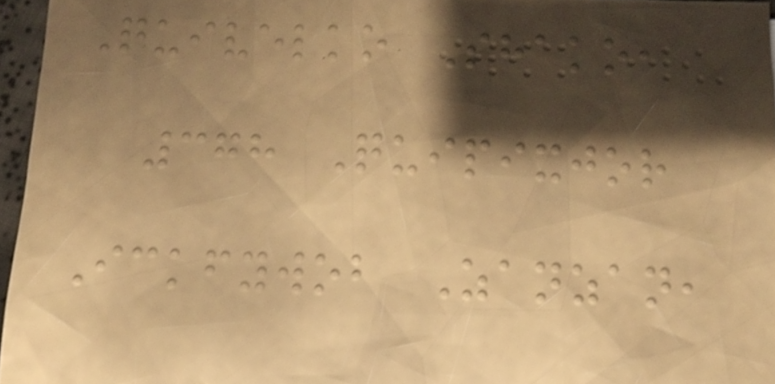Quivelko Shako,
378 Quipixjor
Ickfywob Zanzan,
